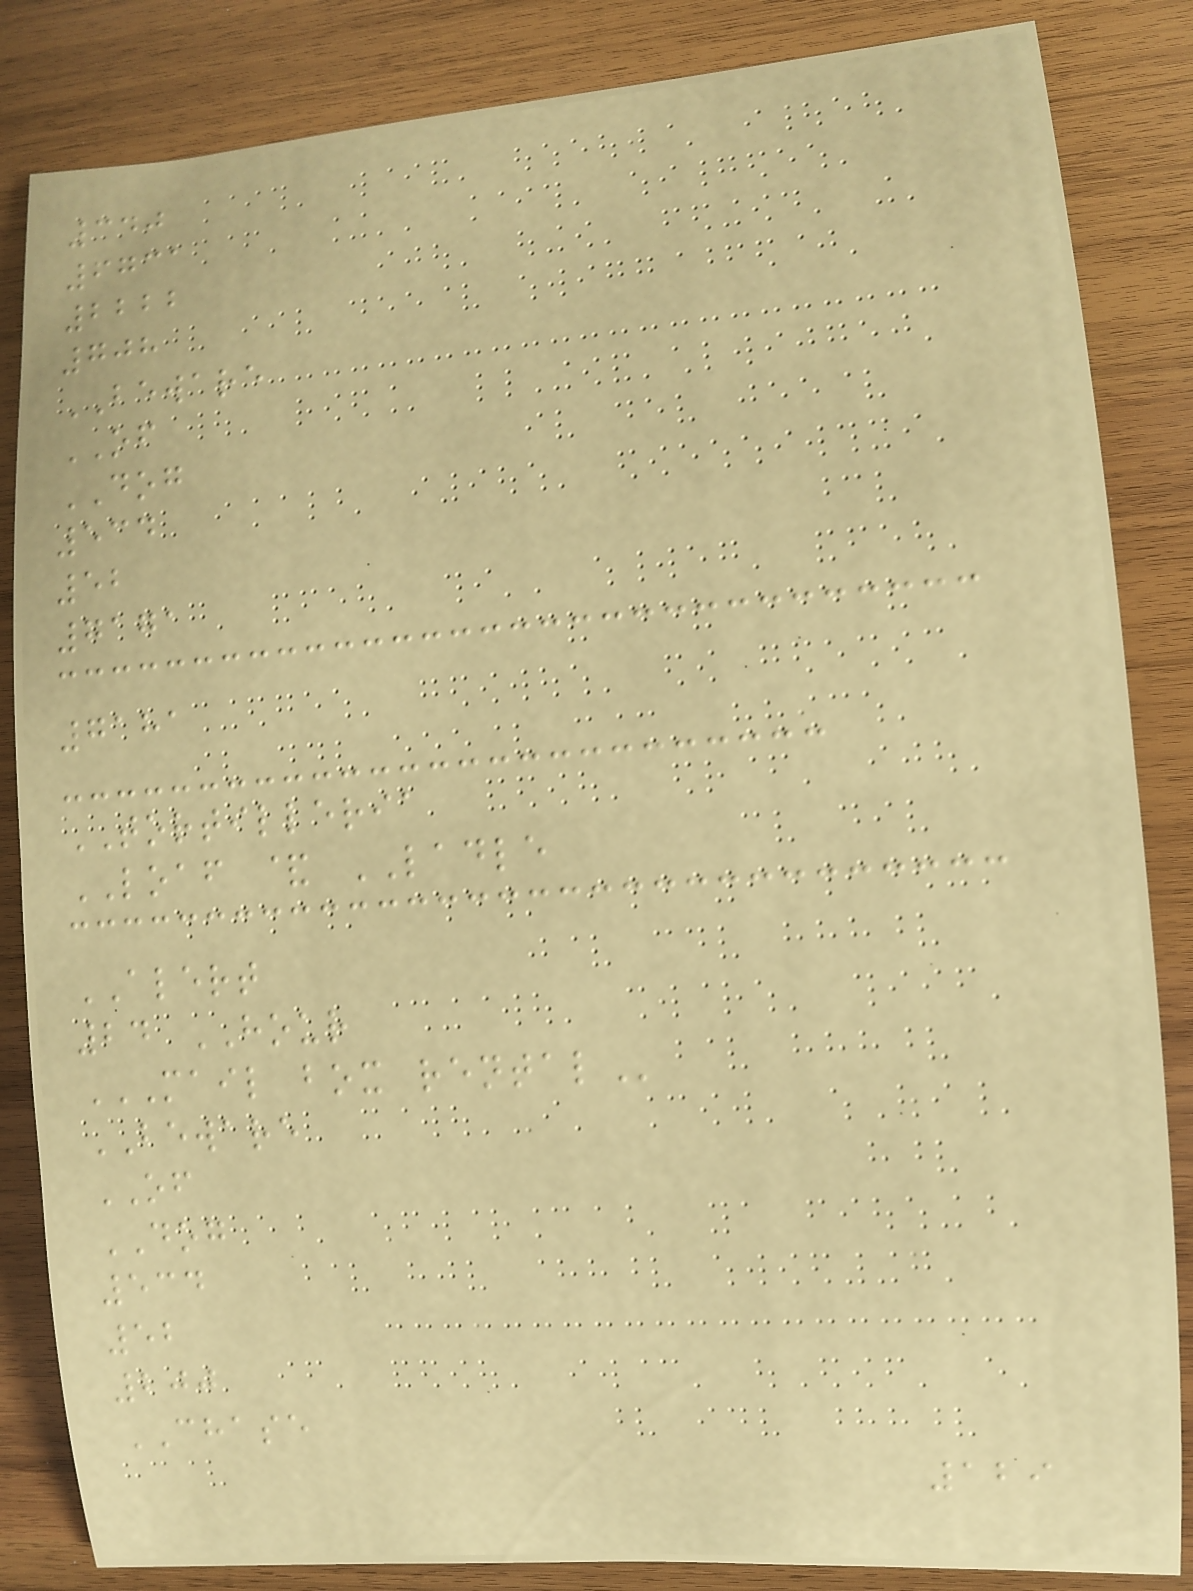340
6731
2222
708
BEWARE
OF
DOG
534
52
7171
7181
TORTILLERIA
LOAF & LADLE
ALERT
24 HOUR
MAIL BOX RENTAL
BEWARE
OF
DOG
534
52
200
CHASE
129
